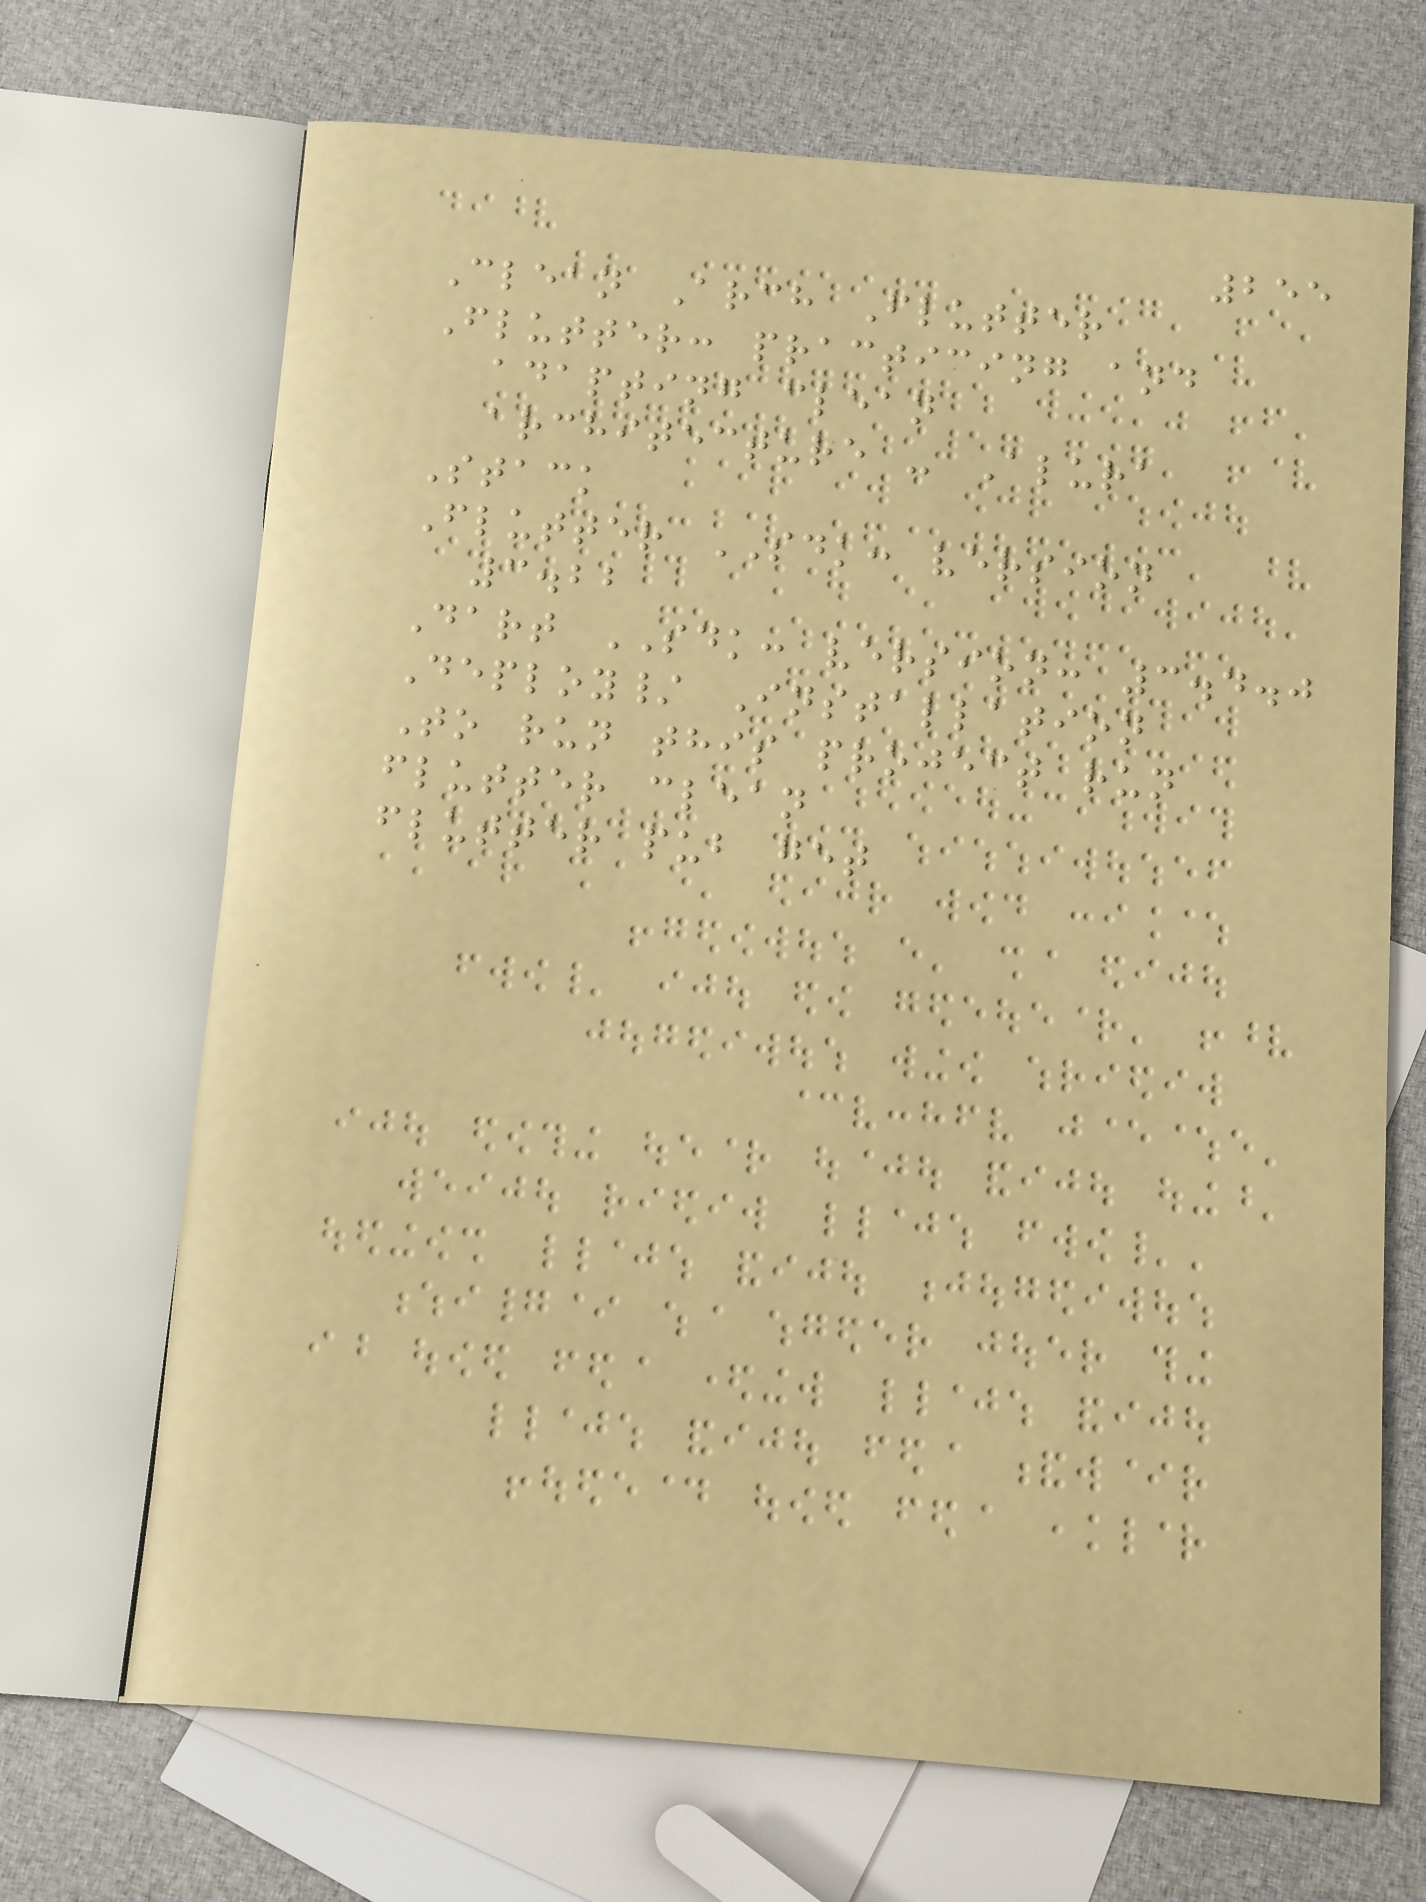255
Clean Arch Flutter
Flutter: practicing and
adapting clean
architecture - Alura
Stack
Flutter SDK: version
3.22
Dart SDK: version: 3.4.0
Deploy/ Installation
To run this project run
flutter clean
flutter pub get
